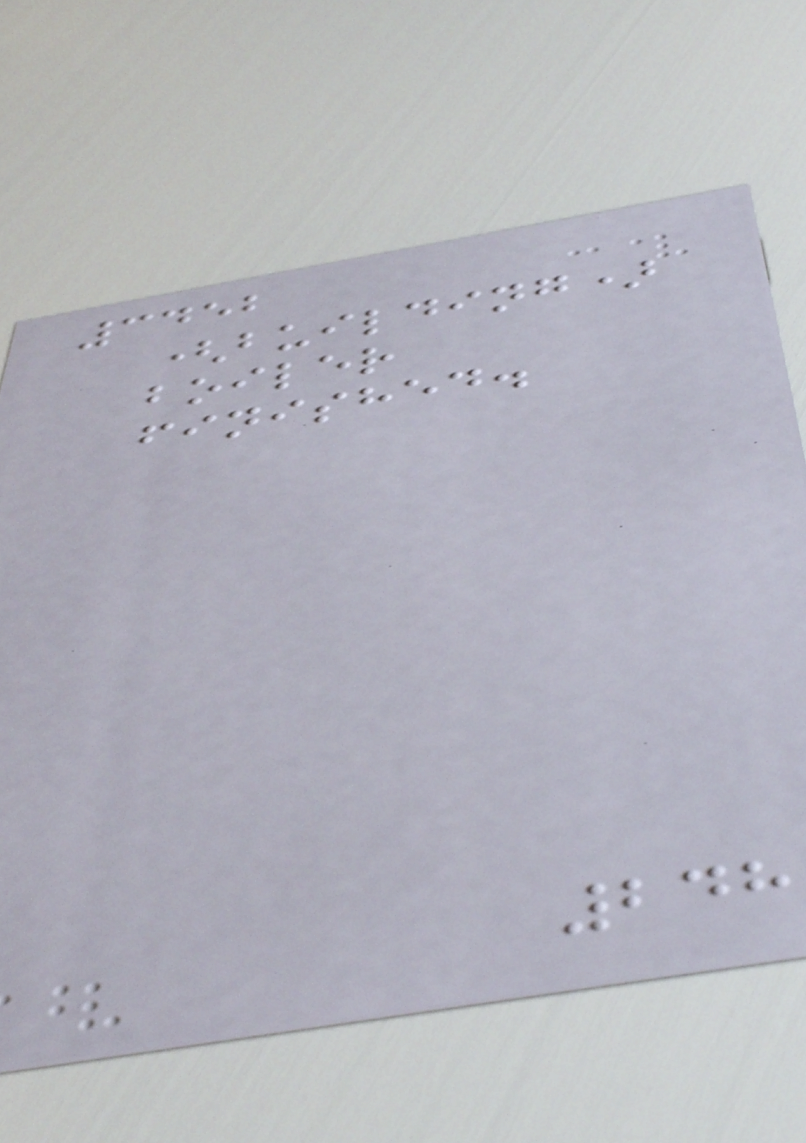3452
(building)
boiler
finished.
248
